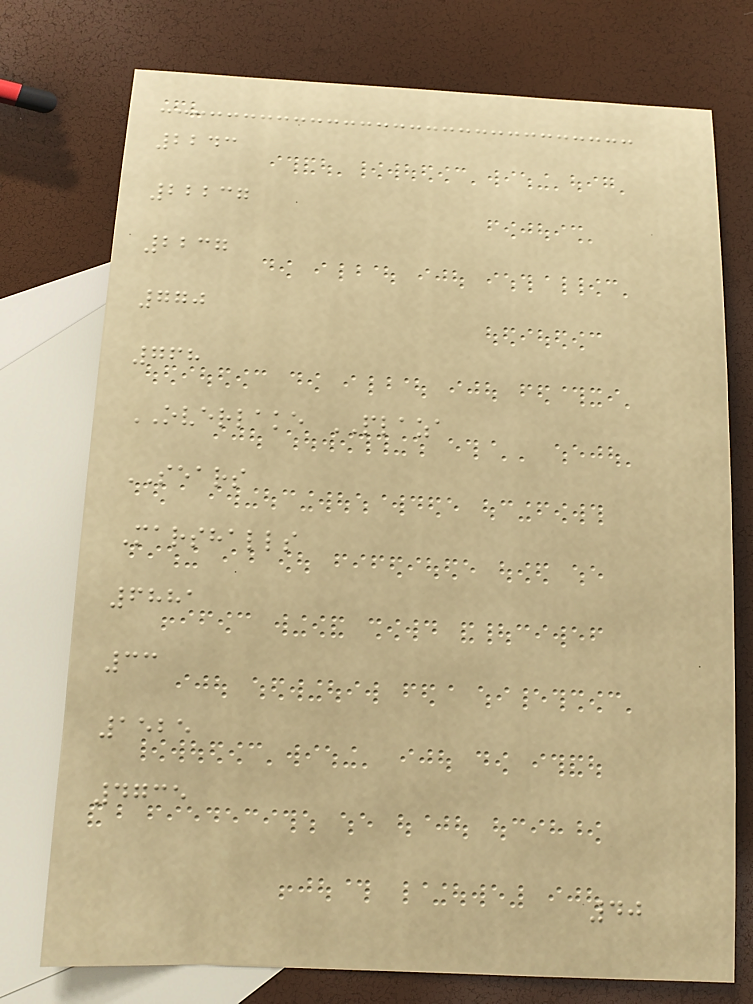2243
22237
2237
770
768
OVERLAKE PLAZA
SEARS
Marshalls
6881
33
1525
4735
40
